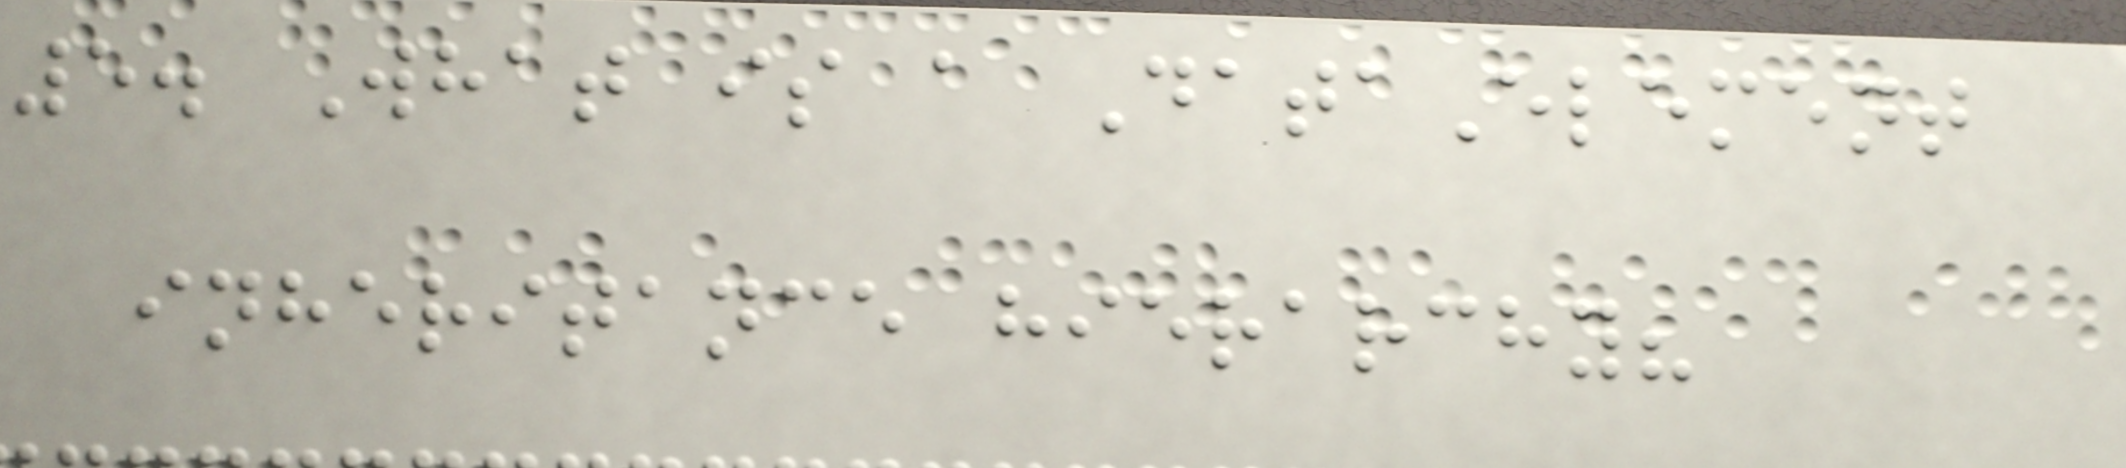5. What is a DataElement
inheritance hierarchy?
